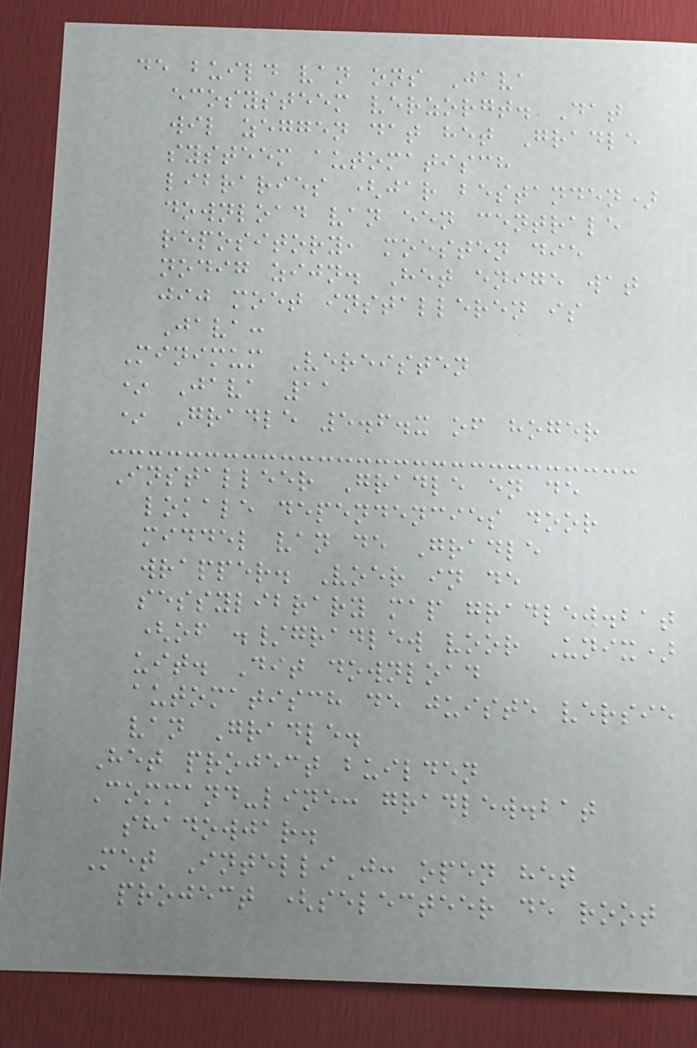de build van ons Java
ecosysteem verzorgt. Dat
wil zeggen dat het Gradle
systeem automatisch
libraries (jar bestanden)
download van een centrale
repository, moesten die
nodig zijn. Het enige wat
jij moet installeren is
Java:
Minimum Vereisten
* Java 11
* Gradle 5.6.x of hoger
Installeer Gradle en de
lokale dependencies door
middel van de Gradle
wrapper. Voer in de
sessylibrary map gradlew.bat
(of ./gradlew voor Unix)
uit. Dit download
automatisch de juiste versie
van Gradle.
Het project builden
Command-line: gradlew.bat
shadowjar.
Met IntelliJ: open het
project (selecteer de root
